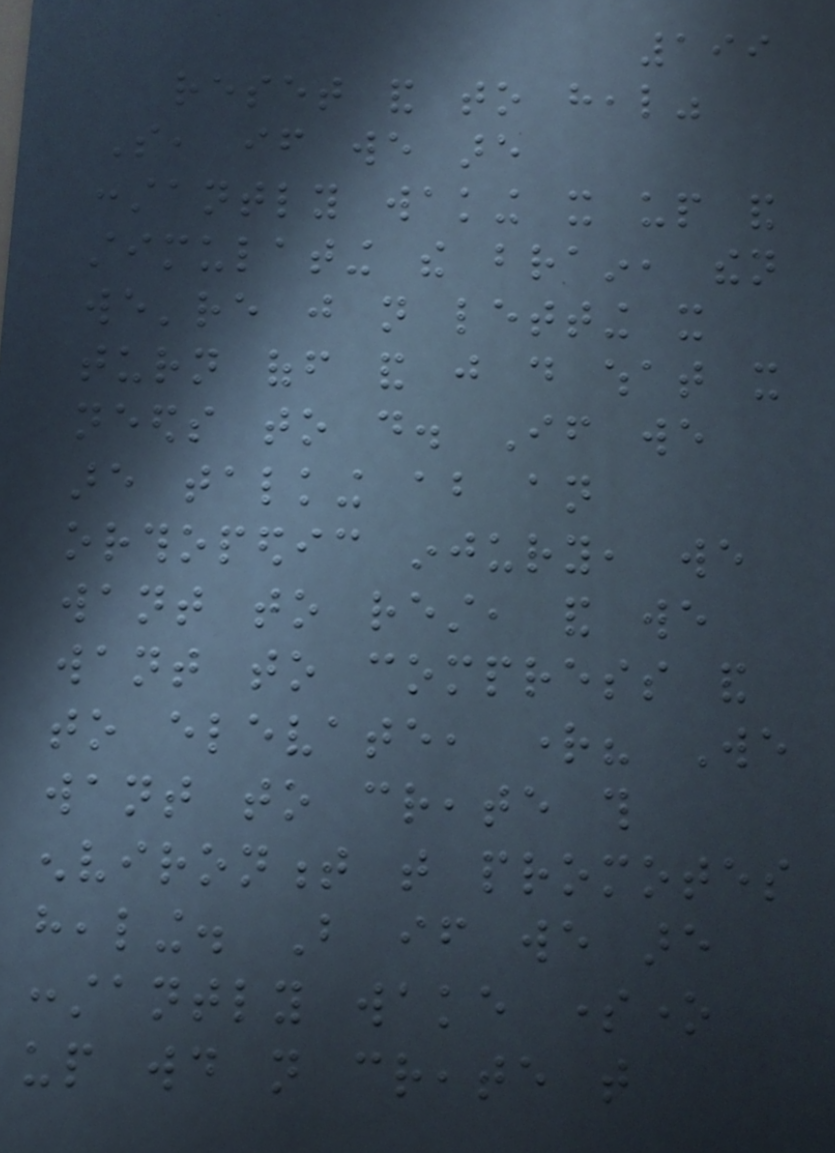199
reset and to heal"
So, if we are
constantly waking it up and
stimulating the brain, then
we're just not letting it
turn off and just do what it
needs to do. If we
are talking about an
orthopedic injury, we
want to rest, and we
want to compress and
to elevate, right? We
want to create this
environment that promotes
healing. But if we are
constantly wake someone
up would not create that
